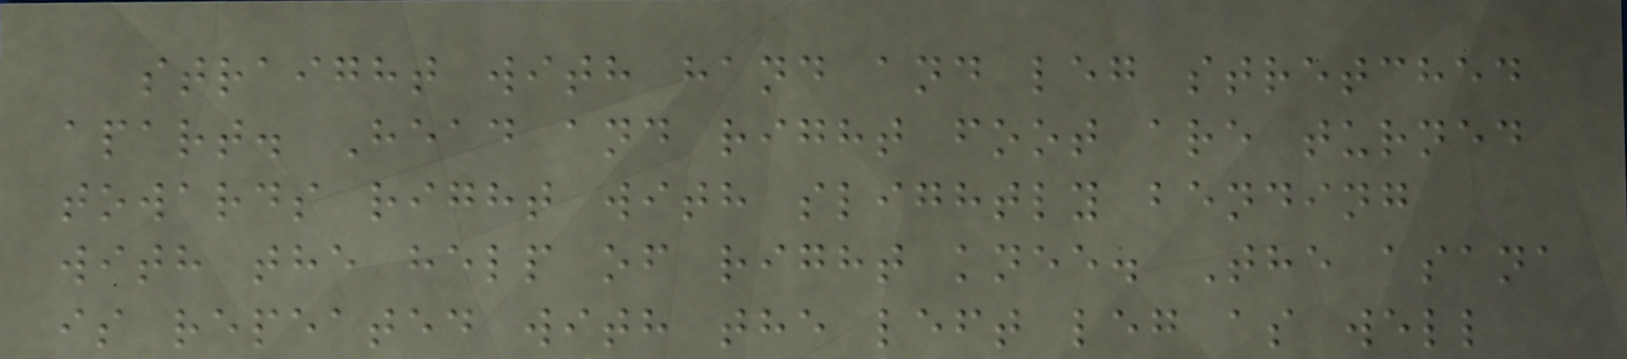straight with hand and leg stretched
apart. Head and right foot are turned
towards right with slightly bending
with the help of right knee. The asana
is repeated with the left leg as well
